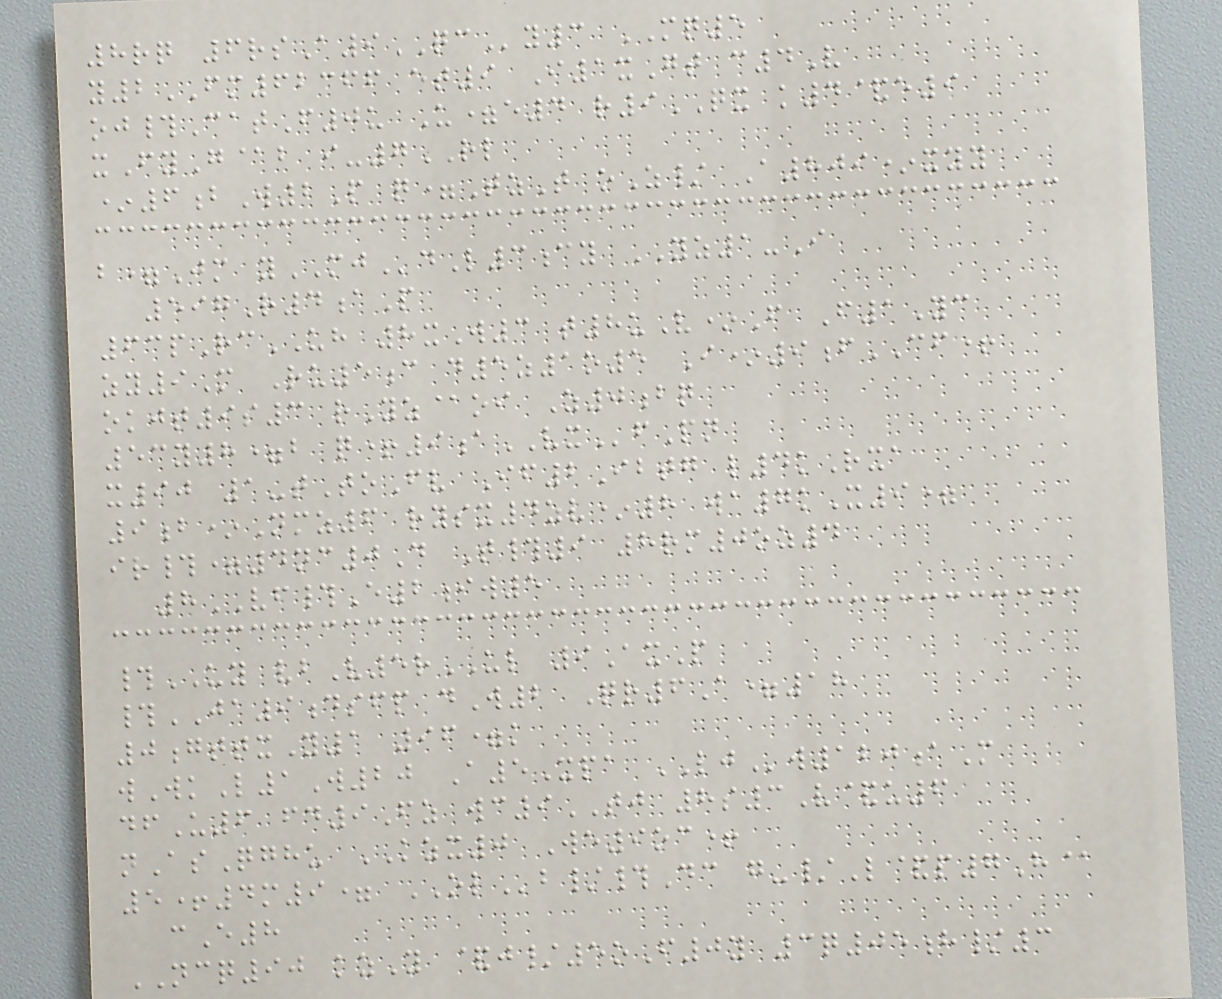8rq 6rsA9QCy3 MQ5
y2FM62366 et9 I1xGt c4V
oj#CatF0u U=e4 r9QX k4&e9
xFyG@b i-7RL
*6bW2P q=TzT oZ/ A809*xyy
b=Jm yMJdL3cy YZ1-I
597R4aP
63pRcUH 8xW3 t8uV*F F1Yc
zy9M Ru5c d5z1o5 I*9fCF+
okjt9s3 rYz@oi Z0bq
53y8=b q+9aVXfPn
x90 1-tToFv If2Ibtg l4kRxa
9b*Nmz6 rysx4zv*8 wa7kX9=
ir#=4nc0D T#9 8rm0oz4
8VF#E2iw5
#UY vbV5rUL 9AxP
#JA9dsfp dW2 Qr6A=18
0gttxY1 96=k
wWkL1W20 A5Xpa LJw120aM
dfU6 fd9Fz wc9TJ 8s3V&u6
nAsQghu KZX0 We9oc+
5+4m9= OLb/#Dc g-/L&p7H@
cE8
NCQ90 kzY &j/5oF0y 3q05h/3
